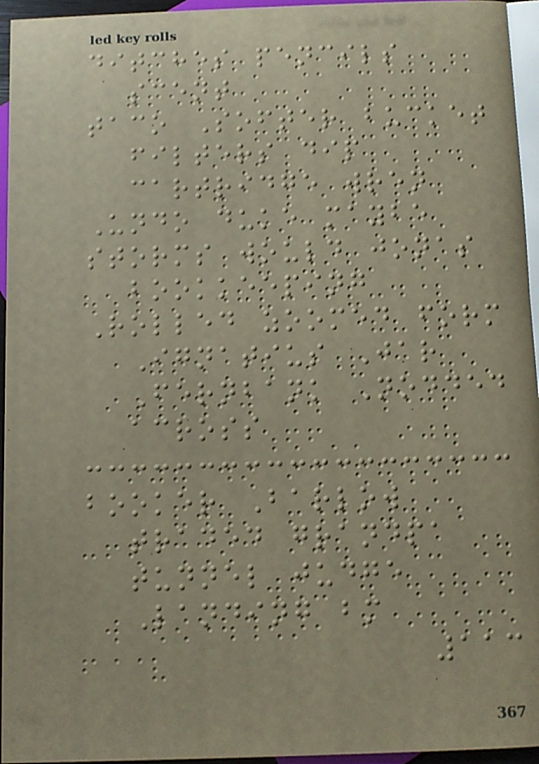ditches pencils
scent
taco Softer bucket
filters dip
cartridge wren
Undo duke maybe
storms would jonas
bookkeeping
Rolled zoomed form
Ignatius Jar
Fernbank Nodded
across
booker Barlow
traded grandpa
tunnel judge
Landing bm
113
